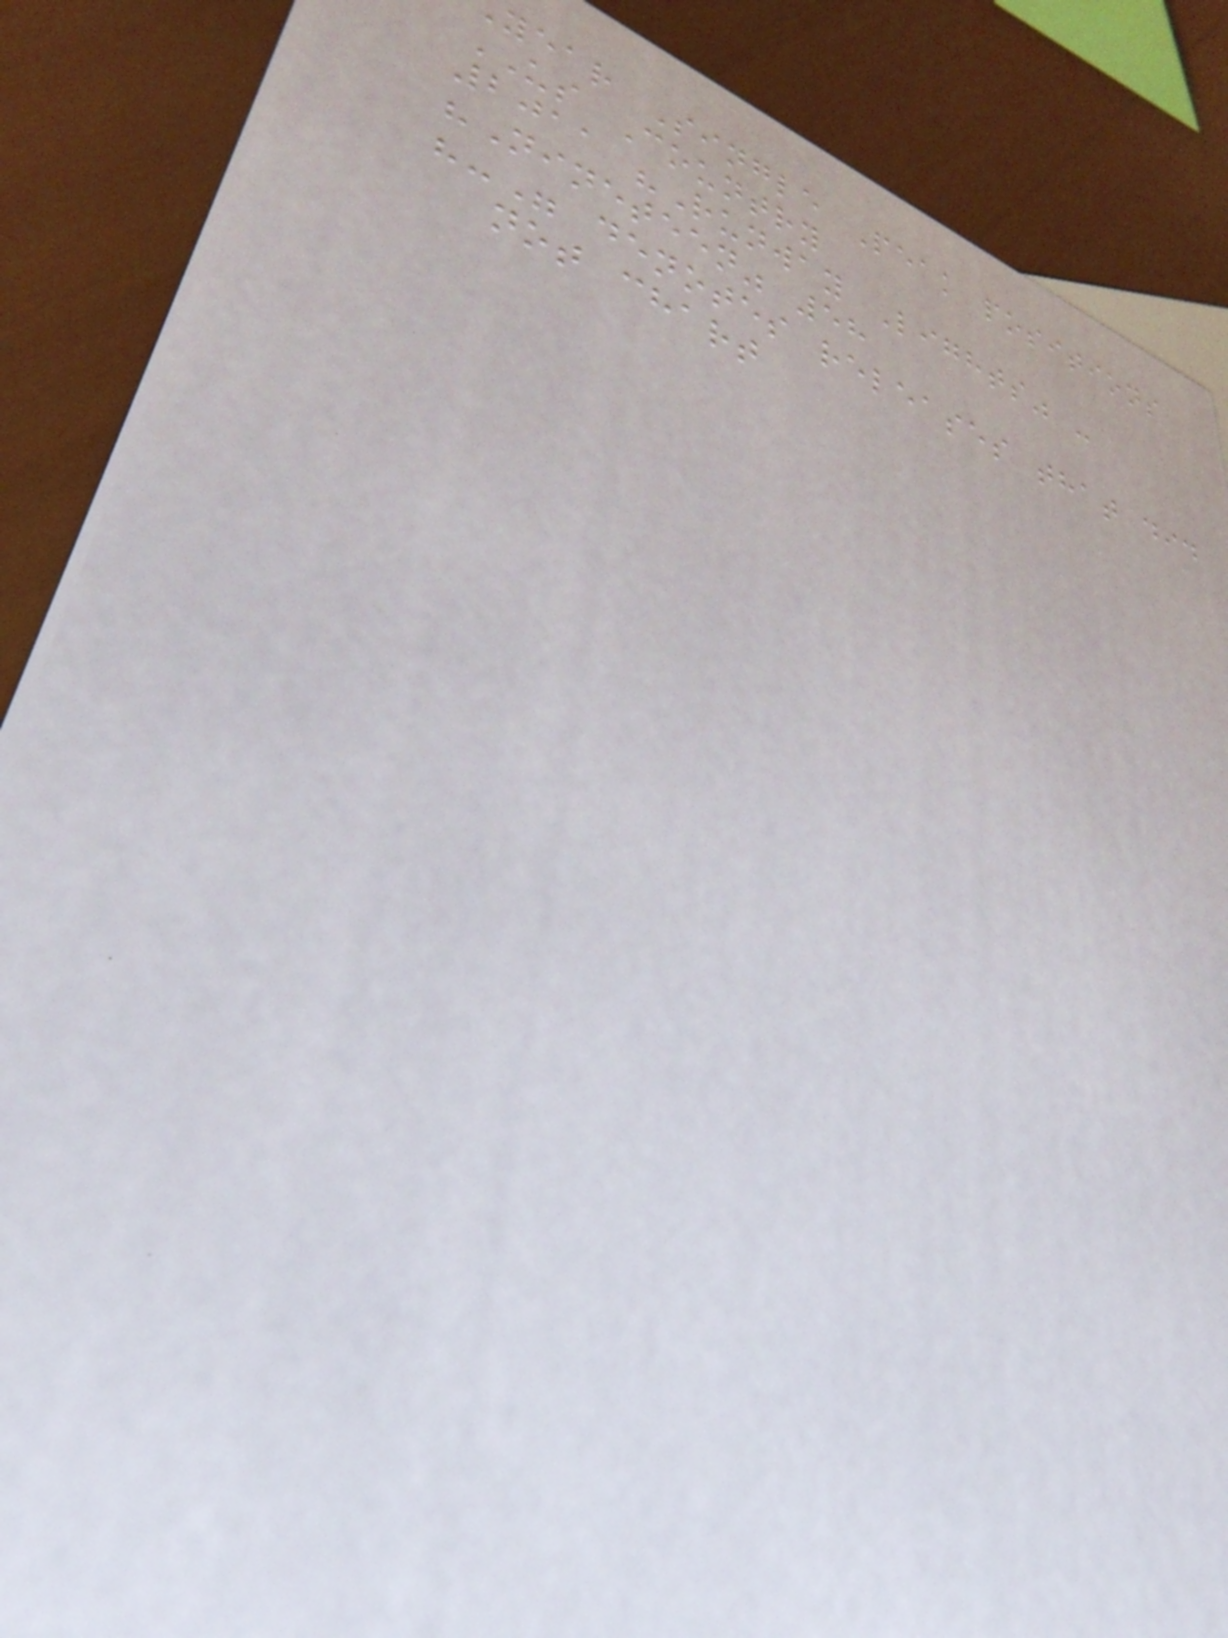year Single Peak positions
US Country
2011 "Runway Lights" -
"Nineteen" 58
"-" denotes releases that did
not chart
